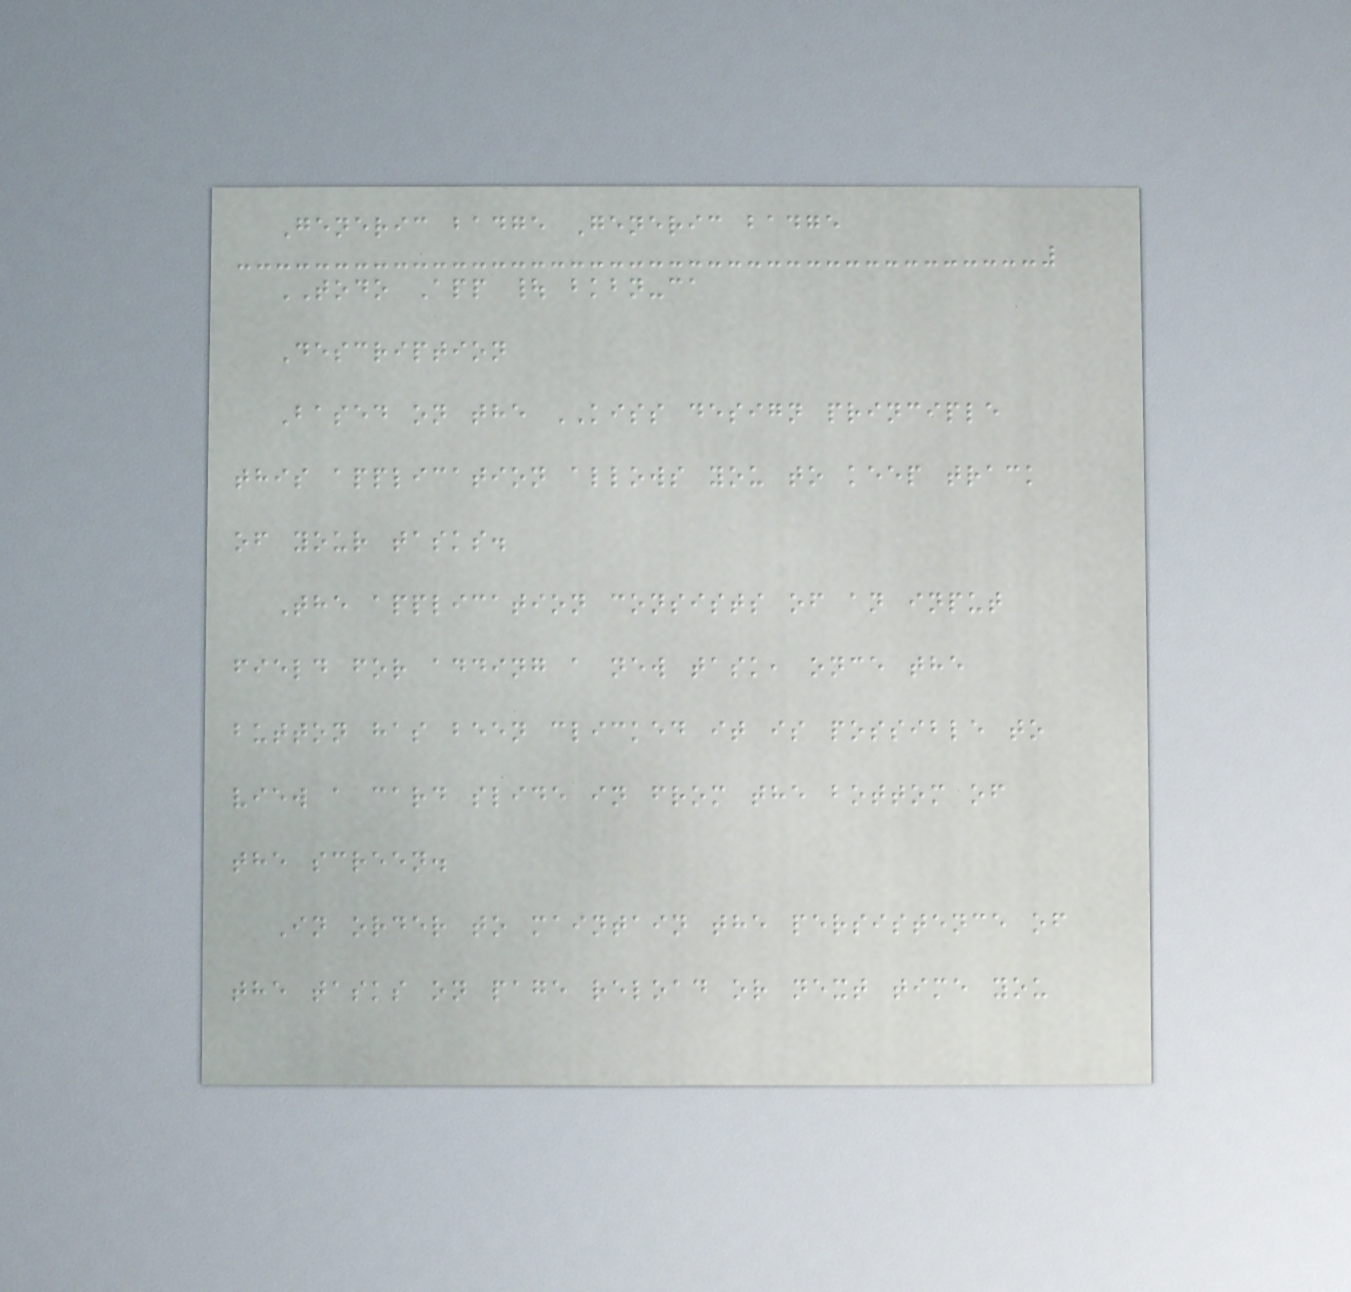Generic badge Generic badge
TODO App | bkbn-ca
Description
Based on the KISS design principle
this application allows you to keep track
of your tasks.
The application consists of an input
field for adding a new task, once the
button has been clicked it is possible to
view a card slide in from the bottom of
the screen.
In order to maintain the persistence of
the tasks on page reload or next time you
